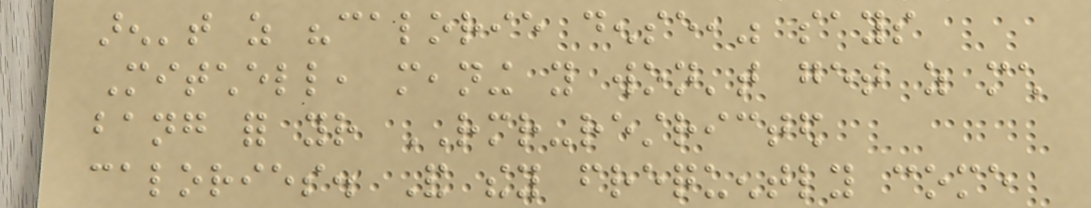aren't as "calorie dense," says
Mitchell, meaning you won't get as much
bang for your RMR-restricted
calories. And they frequently come
